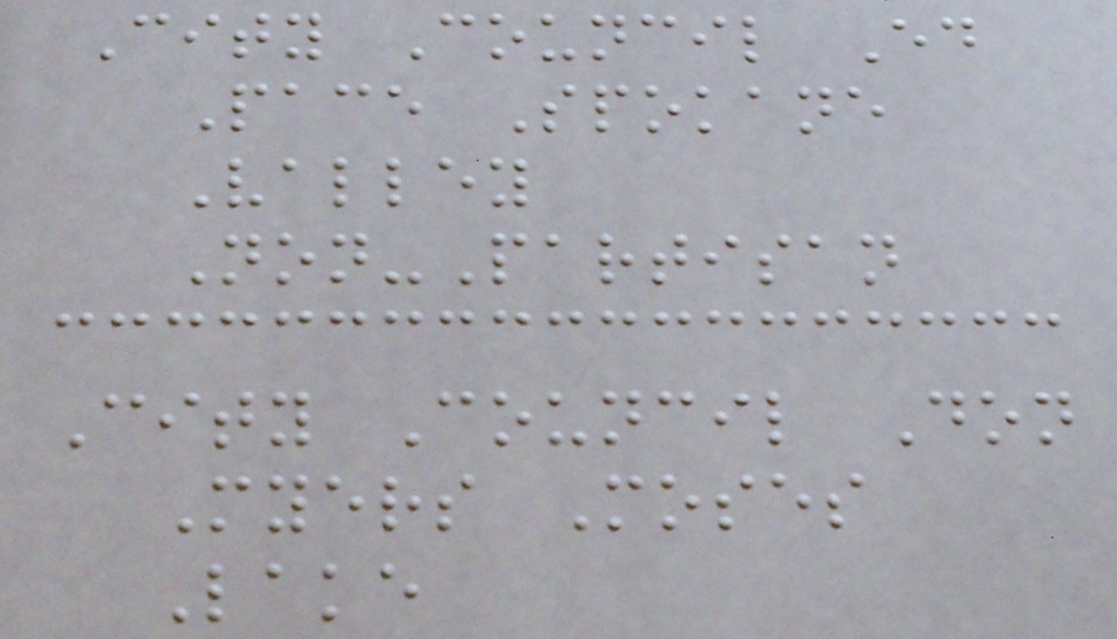City Council Ed
Pace Spokane
Valley
Non-Partisan
City Council Don
Myers Moses
Lake
